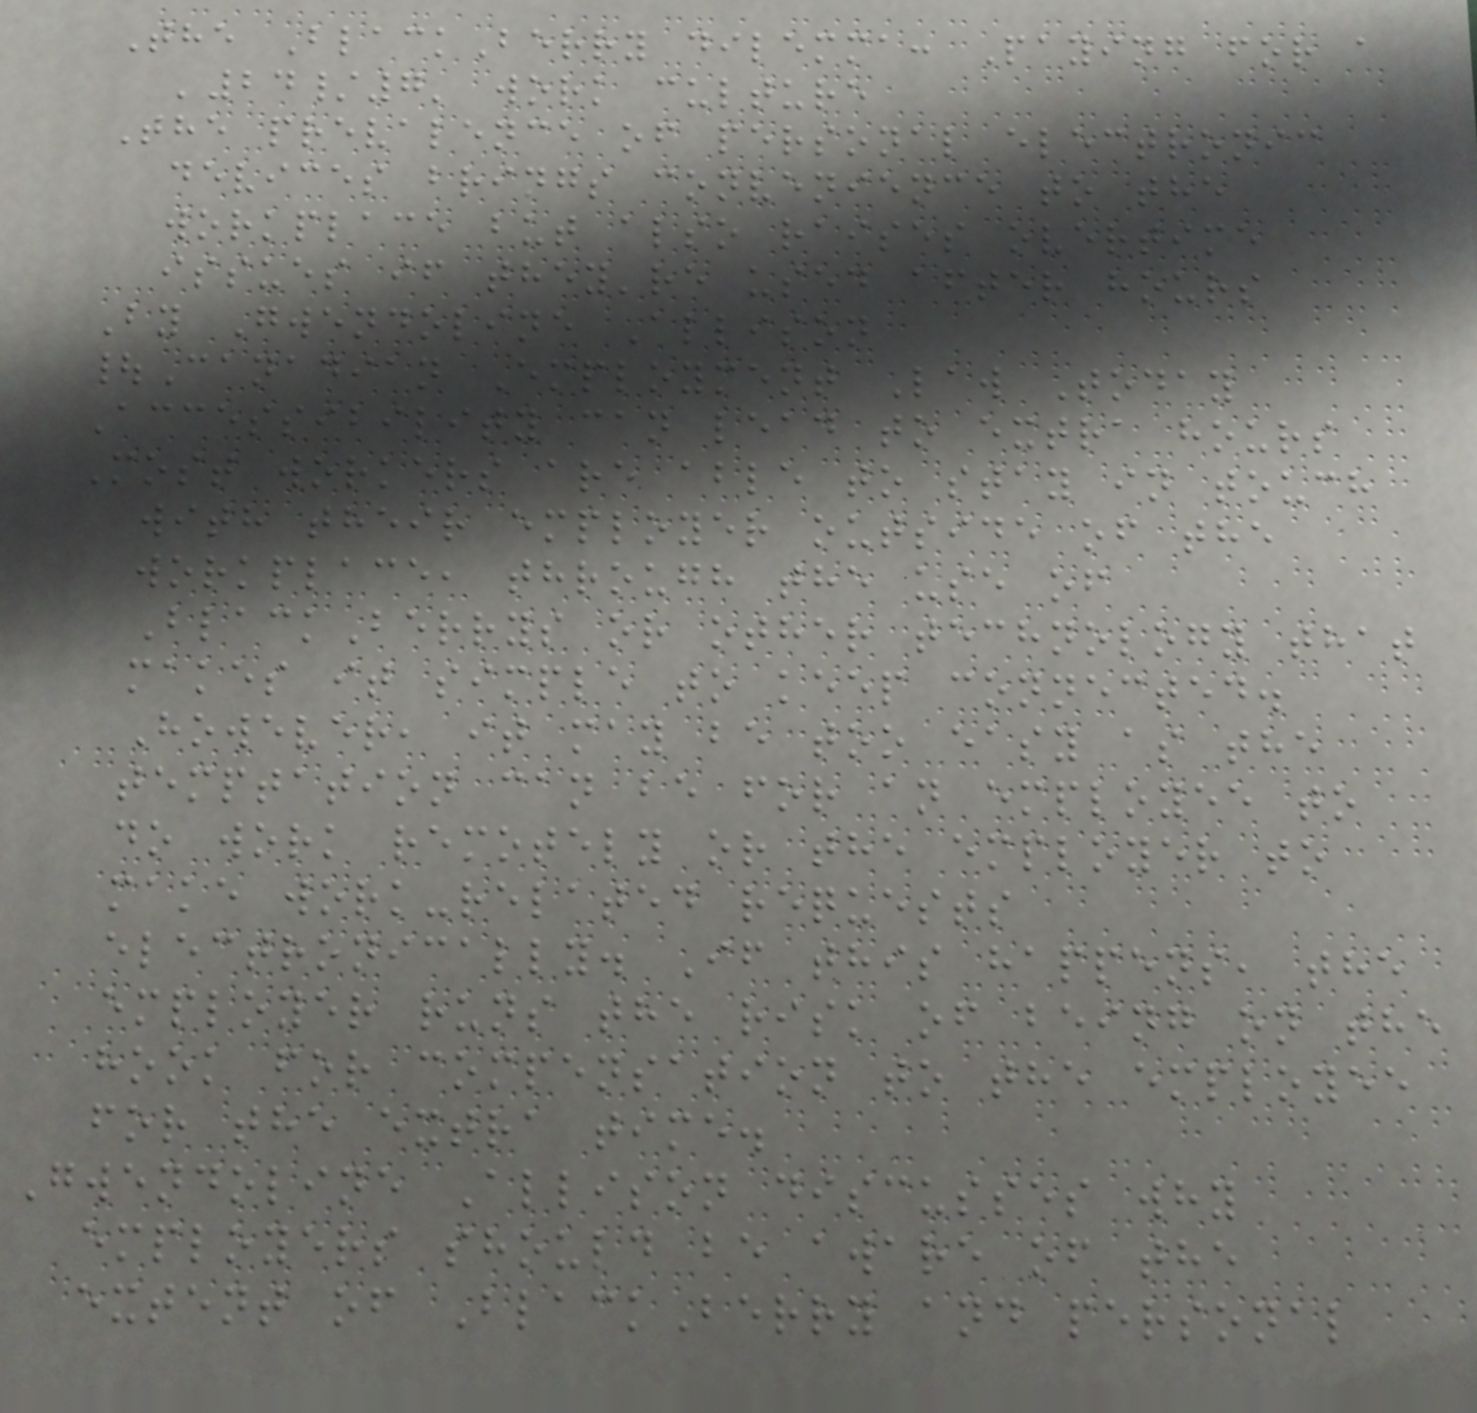The BlackBerry dilemma: Paying for a
'24/7' work culture
The prevalence of personal electronic
devices brings convenience to the
workplace but also raises overtime
issues if they're used after hours
By Gwendoline Allison
|Canadian Employment Law Today
Accessibility can lead to extra hours
Most workers are able to stay in touch
with their employer outside of the
workplace, through the use of
BlackBerrys or other technology that
makes it simple to keep connected.
However, it may be too easy as the
temptation can be for an employee to
do work remotely or the employer to
make work-related requests
electronically. If this happens, the
employer runs the risk of being on the
hook for compensation to the employee
for the extra time.
Gwendoline Allison discusses why
employers should be aware of the
extent of BlackBerry and personal
